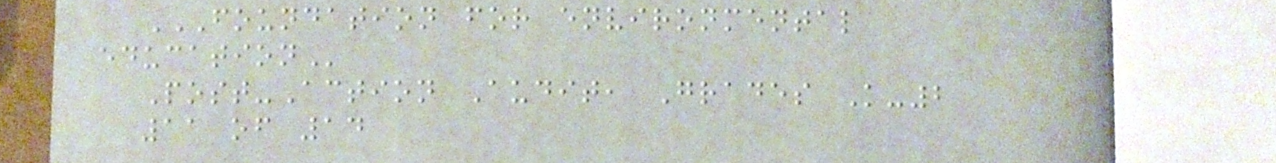FOUNDATION FOR ENVIRONMENTAL
EDUCATION
Post-Action Audit, Grades K-2
11 of 14
